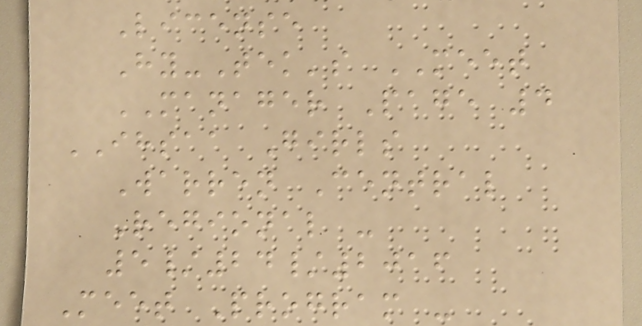License
Hy-Tek's MEET
MANAGER Page 4
IHSAA Girls
Warren Central
Regional -
5/24/2016
Meet Program -
